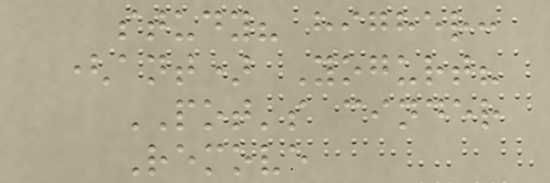study? higher:
(ant) Yogurt?
POT's cinder
Remove
